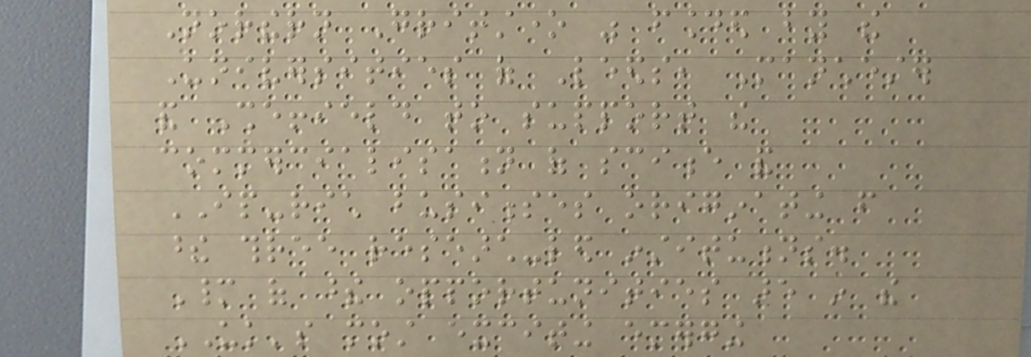Northern Gritstone was founded by the
Universities of Leeds, Manchester
and Sheffield to support the
commercialisation of science and
IP-rich businesses originating from
these three research-led institutions.
Many of these opportunities are in the
UK's most exciting emerging
